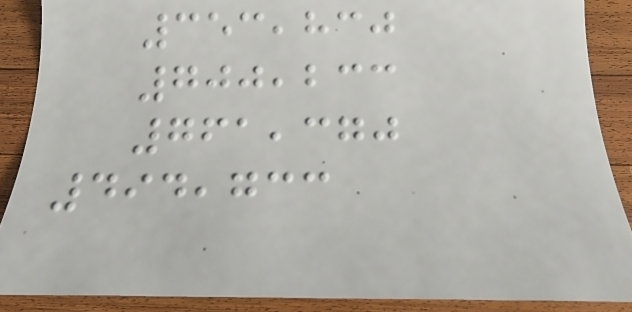353,830
700,233
761,370
494,733
